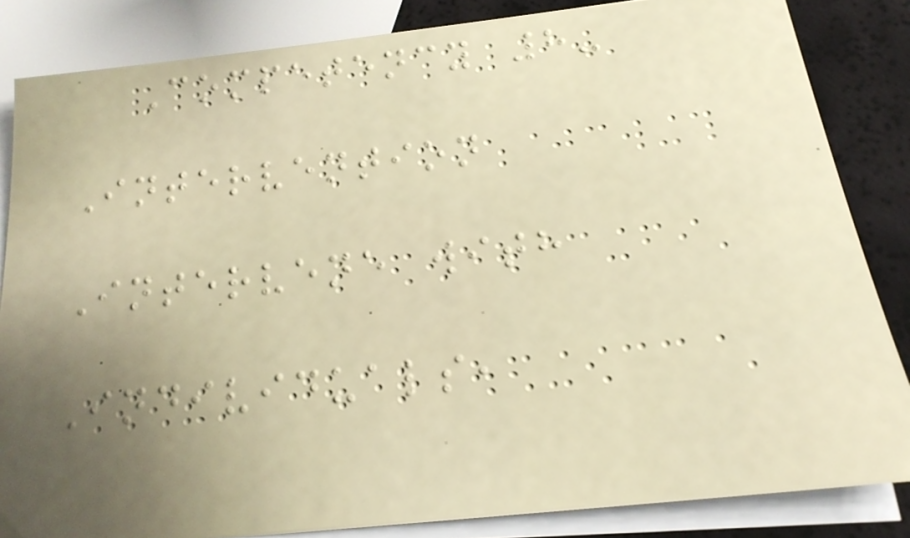Competency 8-
Intervention
Intervene with
Individuals,
